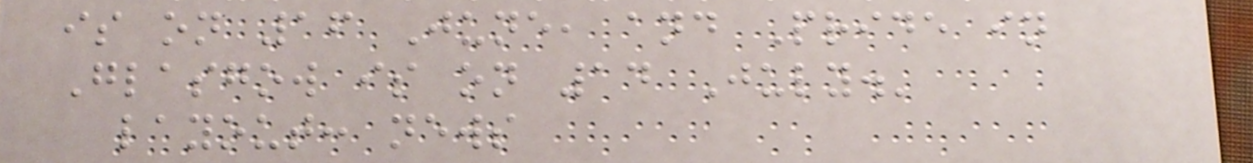is on 16 June, and Pride in
Glasgow is on 14 July.'
layout: news
